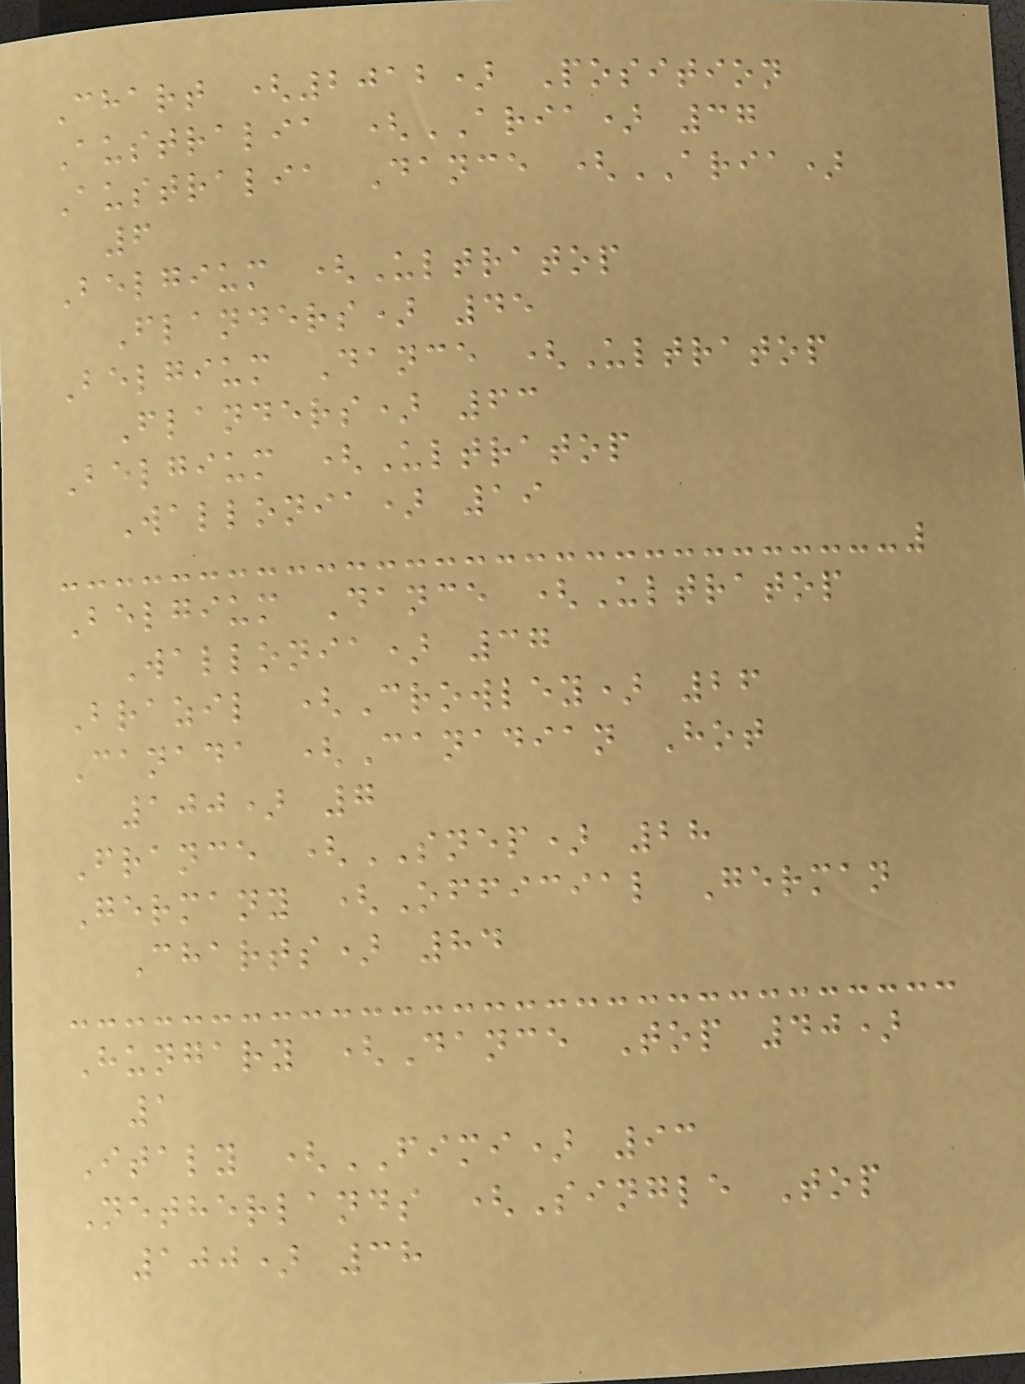Chart (2012) Position
Australia (ARIA) 37
Australia Dance (ARIA)
6
Belgium (Ultratop
Flanders) 45
Belgium Dance (Ultratop
Flanders) 63
Belgium (Ultratop
Wallonia) 19
Belgium Dance (Ultratop
Wallonia) 37
Brazil (Crowley) 26
Canada (Canadian Hot
100) 7
France (SNEP) 28
Germany (Official German
Charts) 84
Hungary (Dance Top 40)
1
Italy (FIMI) 93
Netherlands (Single Top
100) 38
